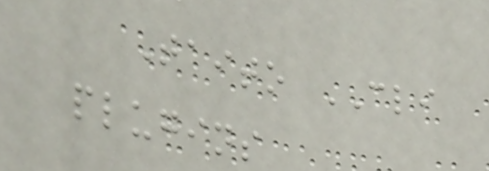Taito CLI
plugins
